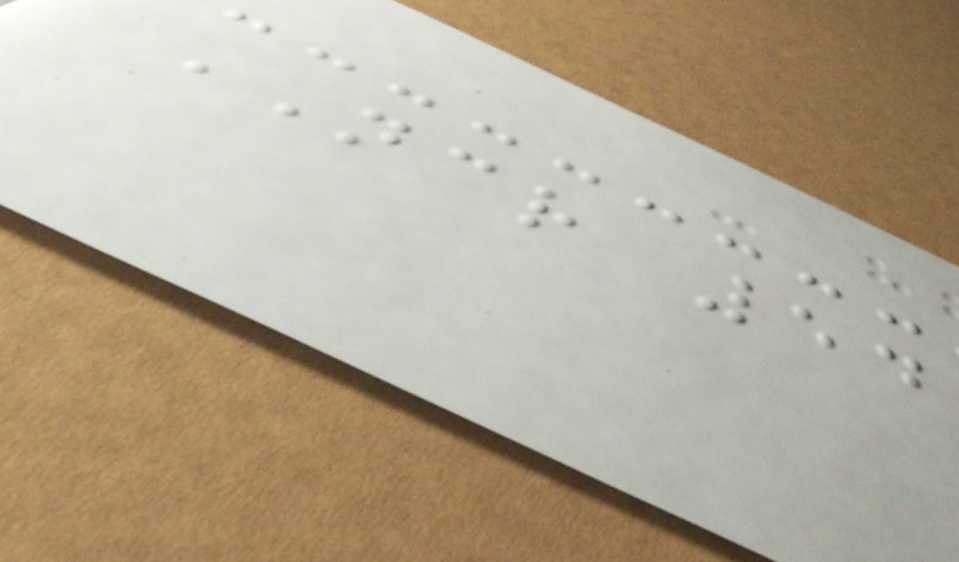NCR 54
